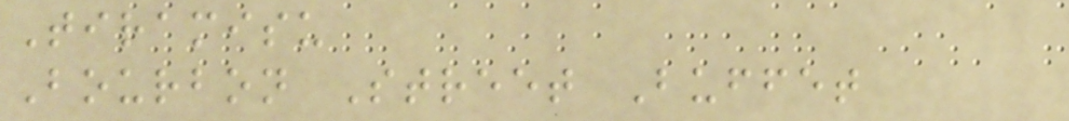Tiramisu
Bourbon Street Buffet
